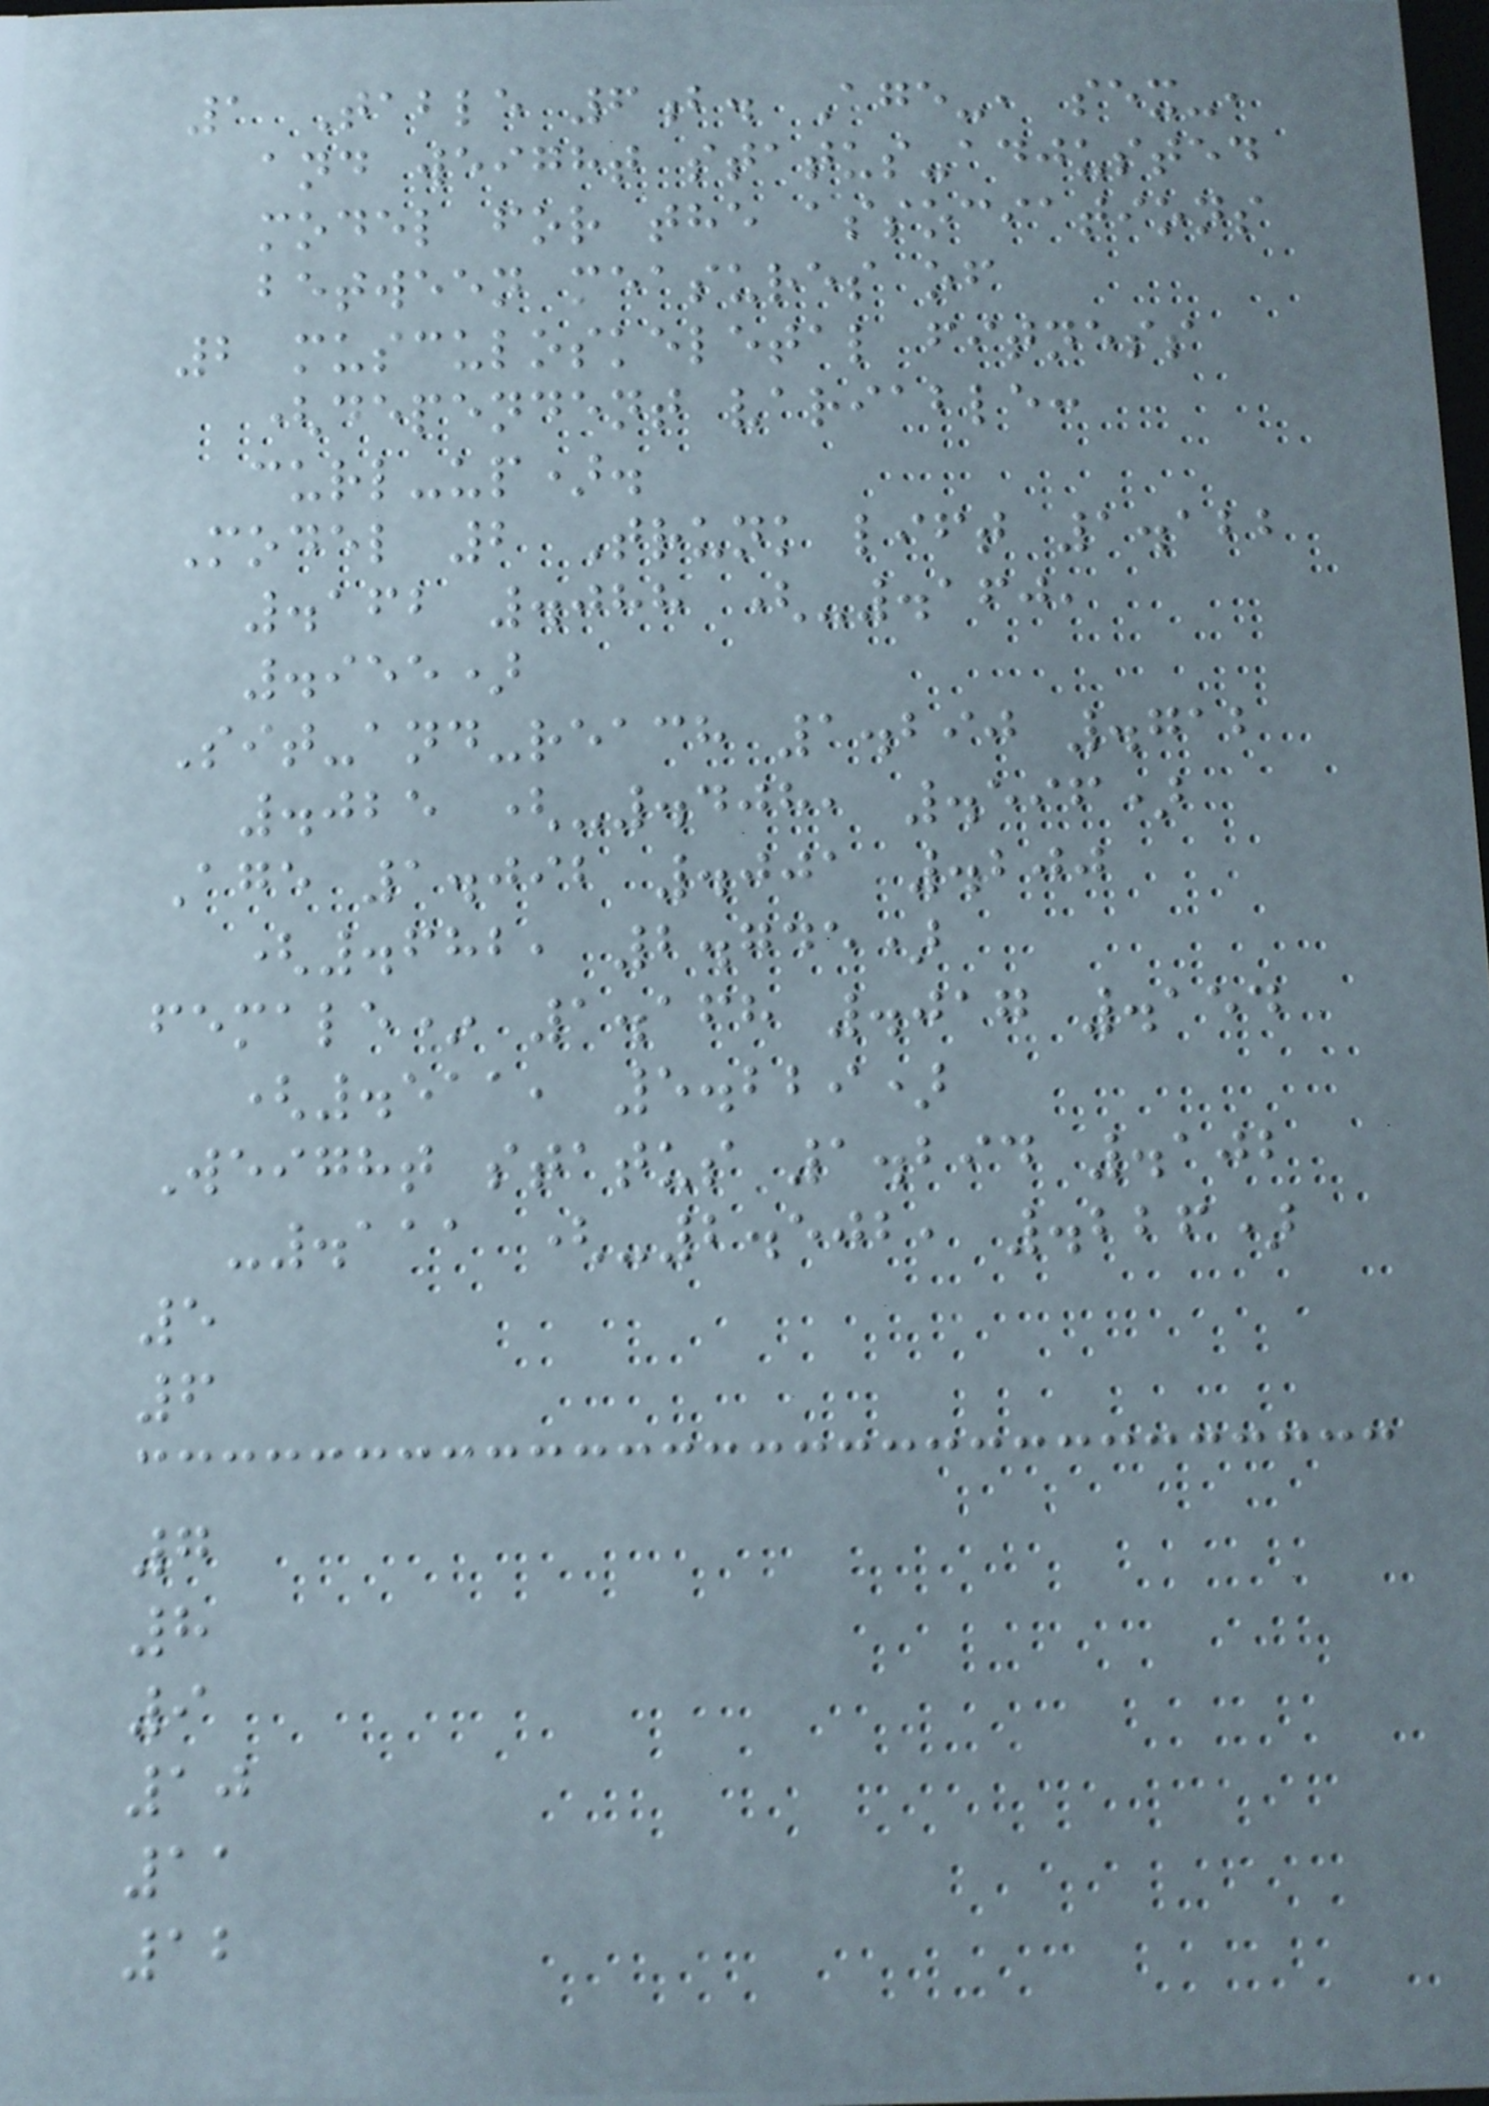1 Table 6b. Age-, sex-,
and weight status-adjusted
model for the associations
between measures of
2 musculoskeletal fitness
(dependent variable:
curl-up).
Model 2 Trunk lift 1.122
.162 .088 (-.160,
.955)
Sit-and-reach 1.290 .712
.025 (-.408, .596)
Age 1.092 .001 .200
(.682, 2.745)
female* 1.168 .017 .154
(.511, 5.229)
Weight status 1.294 .102
-.111 (-2.502, .226)
5
6
7
8
9
10
11
12
